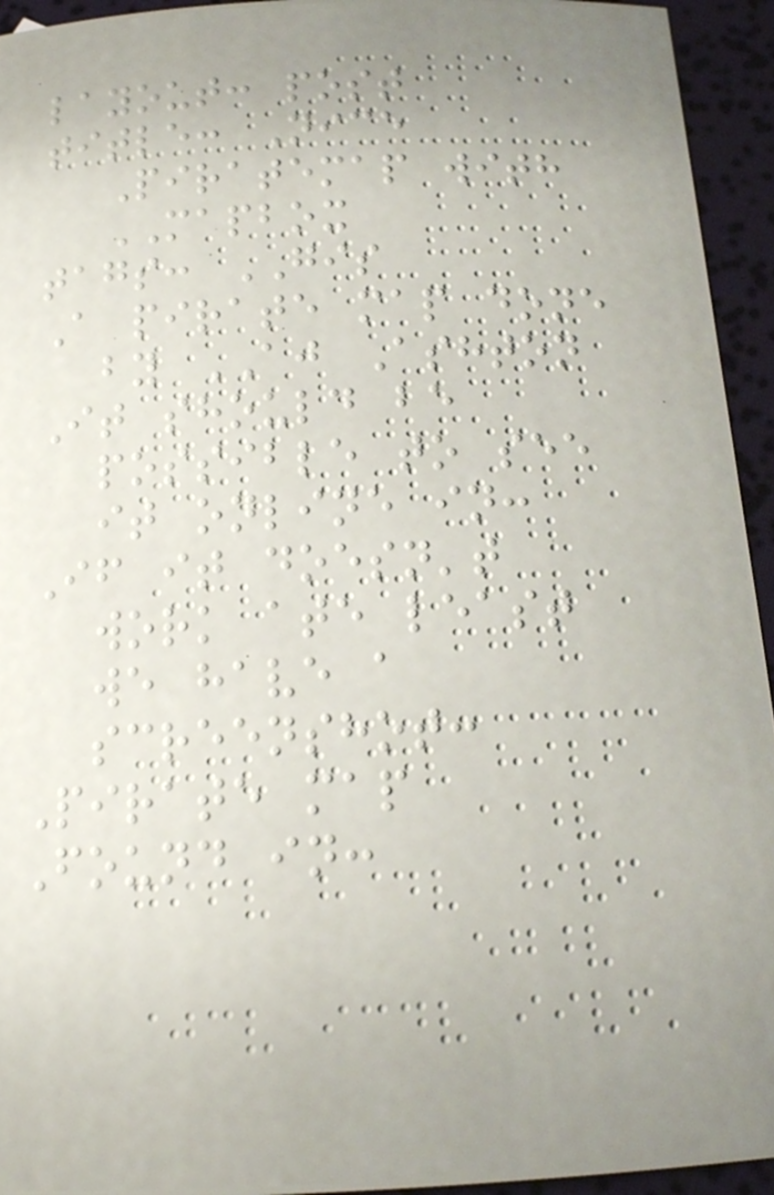layout: post
title: Nice
Piratemap with
MAPBOX
tags: GIS
A pirate map done
by AJ Ashton
It should be
possible to see
it online in:
If it doesn't
work ate least
we have a
screenshot:
Pirate map
Found in:
